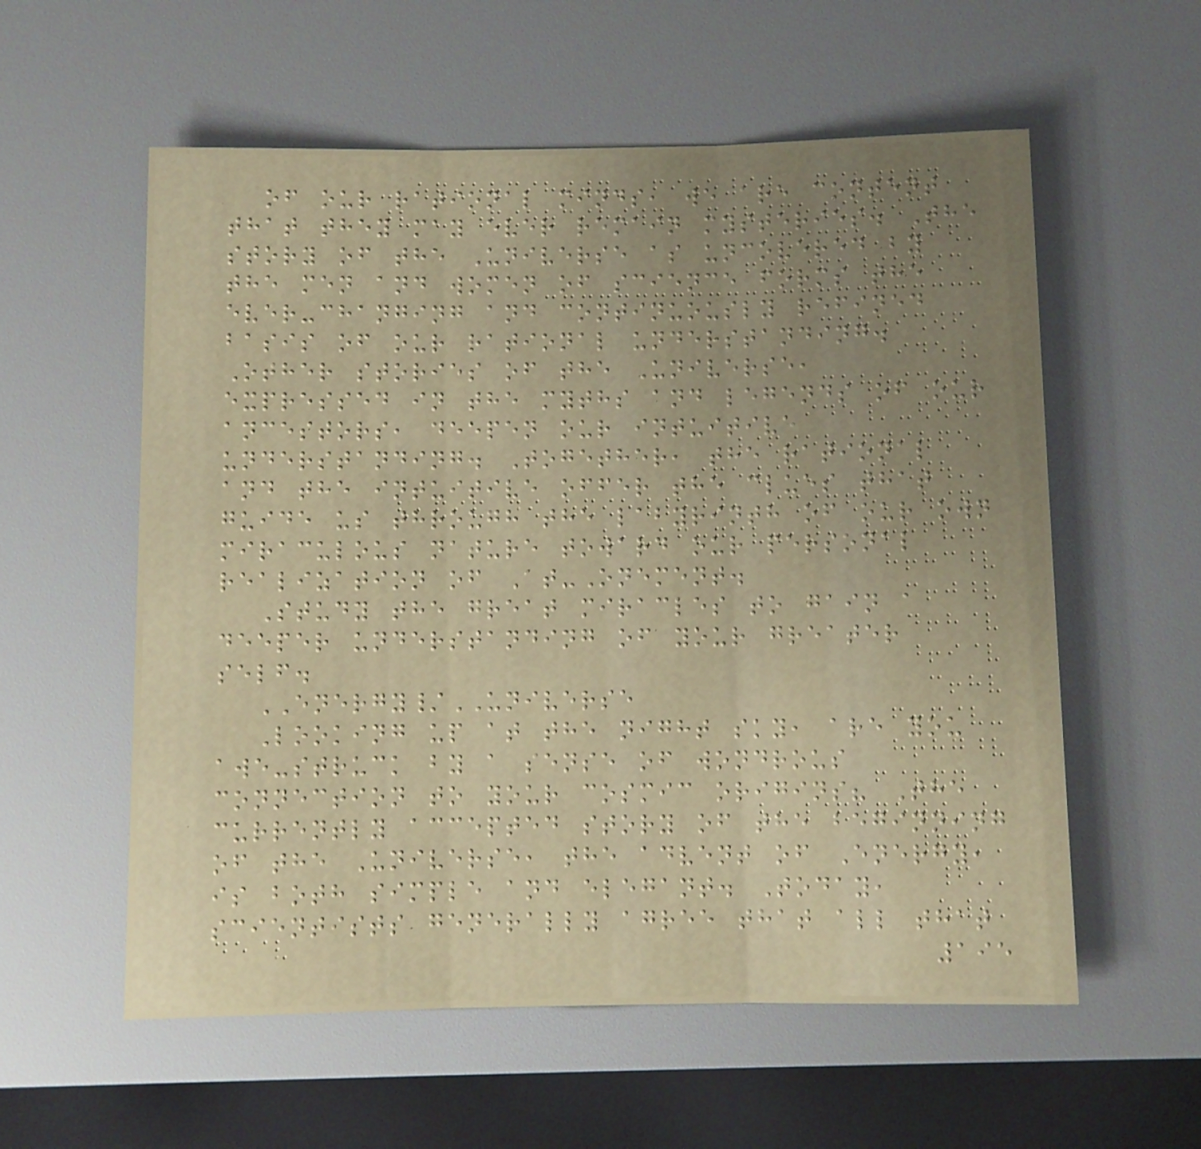of our rational minds, we are content
that they may ever remain mysteries. The
story of the Universe as uncovered by
the men and women of science forms the
ever-changing and continuously refined
basis of our rational understanding.
Other stories of the Universe,
expressed in the myths and legends of our
ancestors, deepen our intuitive
understanding. Together, the rational
and the intuitive offer the clues that
guide us through the labyrinth of our own
miraculous nature toward our personal
realization of At-Onement.
Study the great miracles to gain a
deeper understanding of your greater
self.
ENERGY/UNIVERSE
Looking up at the night sky, are you
awe-struck by a sense of wondrous
connection to your cosmic origins? The
currently accepted story of the beginning
of the Universe, the advent of Energy,
is both simple and elegant. Today,
scientists generally agree that all that
195
